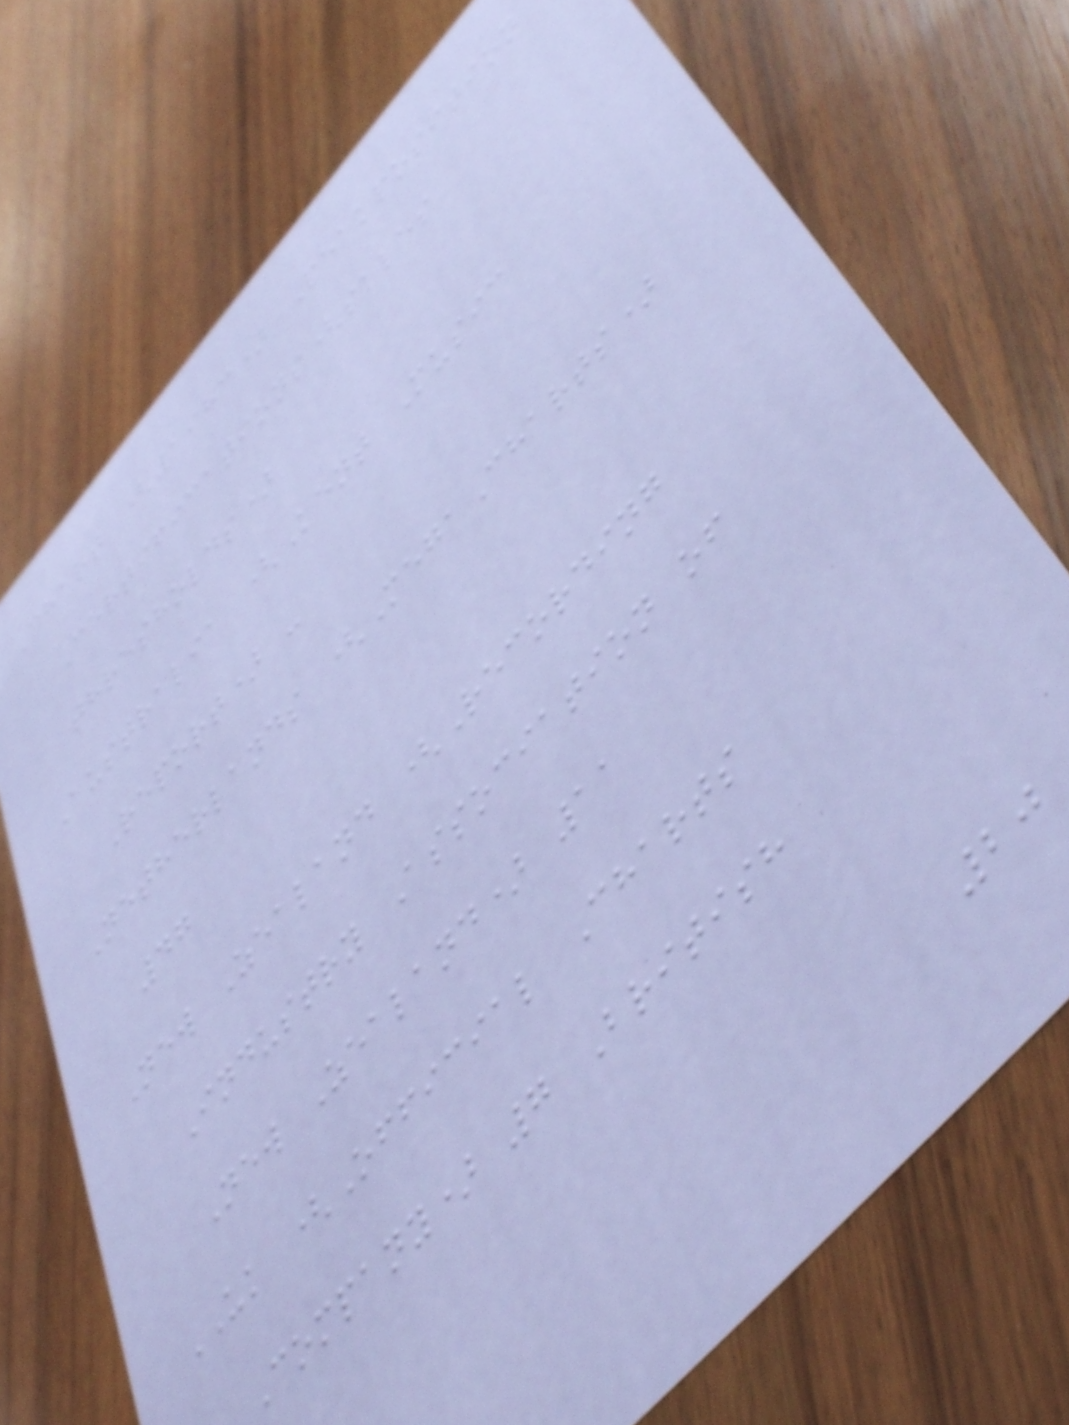Chart (1983) Peakposition
Certifications(sales
thresholds)
Australia (Kent Music
Report) -
Netherlands (MegaCharts)
47
New Zealand (Recording
Industry Association of
New Zealand) 11
UK (Official Charts
Company) 7 British
20
